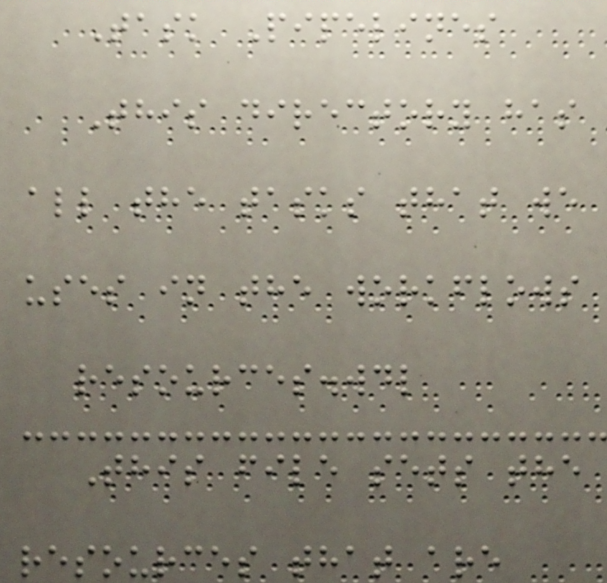Task Pipelines
This directory has
all the tasks that we
uses in the workflows
resources.wdl
This file sets the
resources that are
